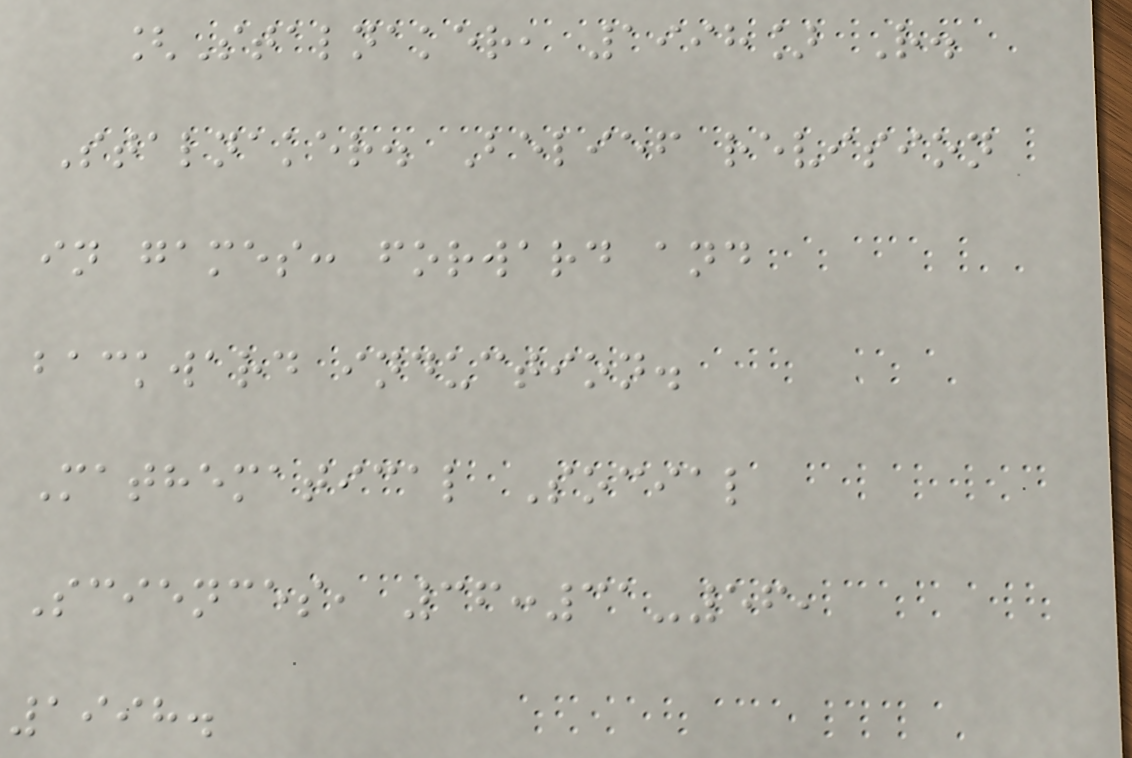[Stalnaker, 1998] R.
Stalnaker. Belief revision
in games: forward and
backward induction.
Mathematical Social
Sciences, 36:31-56,
1998.
